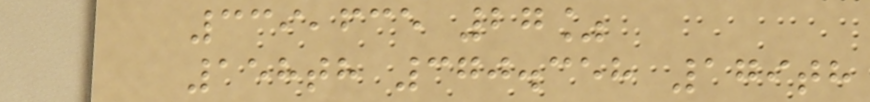339,635 27%
158th 370.358 179th
